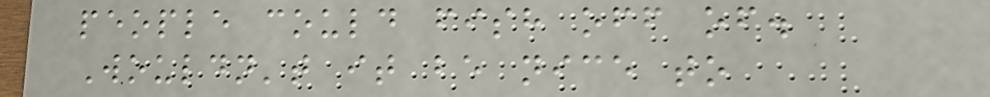people could fish off of.
Wouldn't it be nice to
